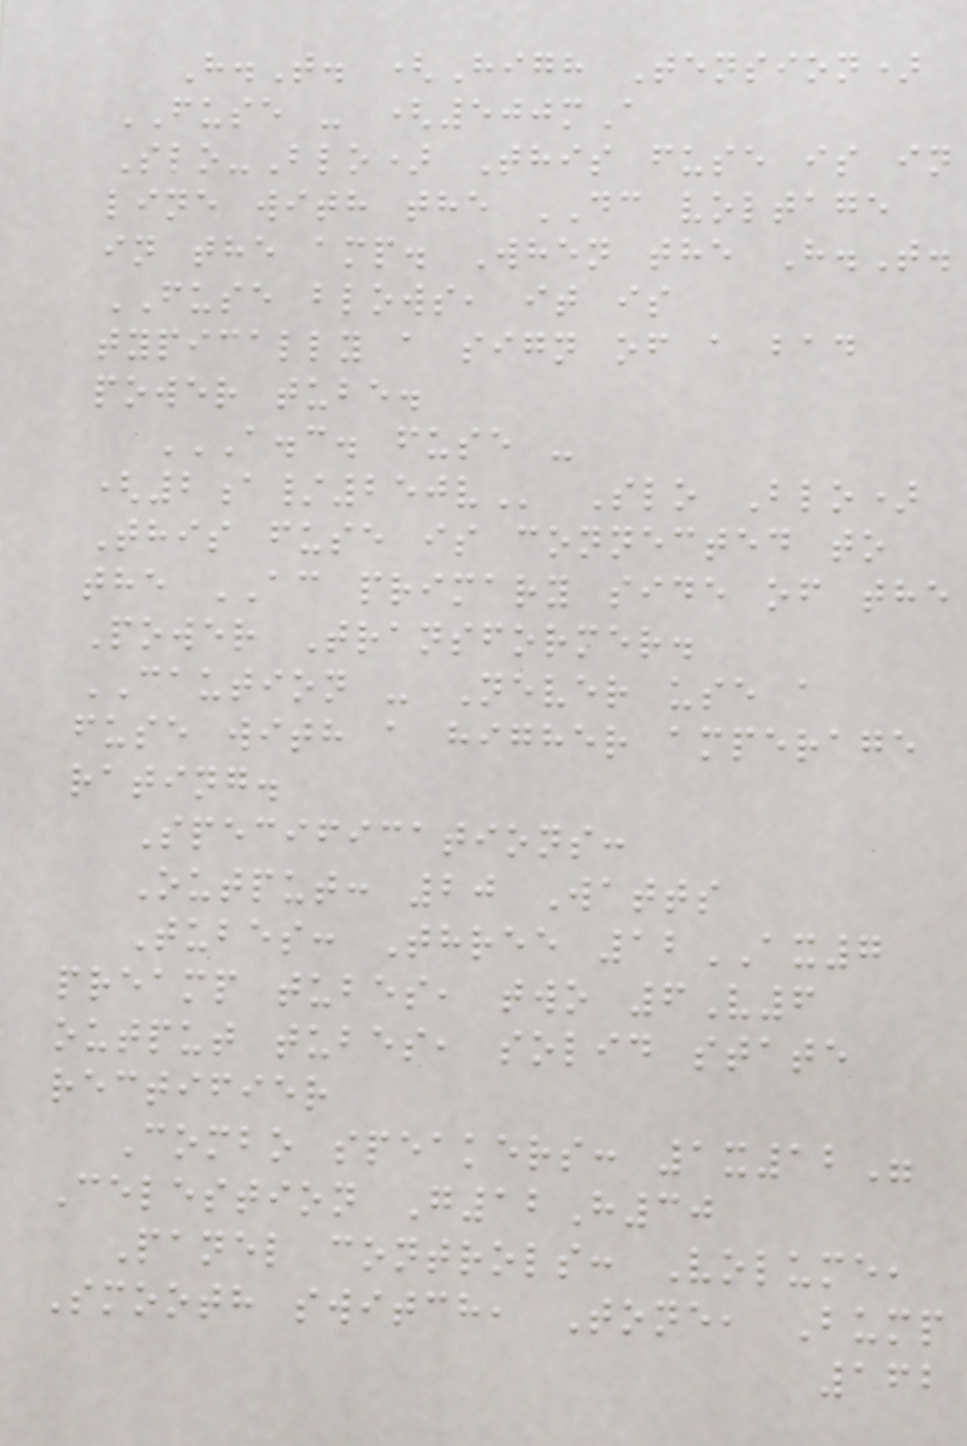H.T. (High Tension)
FUSE - (500mA
Slo-Blo) This fuse is in
line with the DC voltage
in the amp. When the H.T.
FUSE blows, it is
typically a sign of a bad
power tube.
A.C. FUSE -
(2A/250V Slo Blo)
This fuse is connected to
the AC primary side of the
Power Transformer.
CAUTION - Never use a
fuse with a higher amperage
rating.
Specifications:
Output: 20 Watts
Tubes: Three 12AX7
preamp tubes, two 6V6
output tubes, solid state
rectifier
Combo speakers: 1x12"
Celestion G12H30
Panel controls: Volume,
Smooth switch, Tone, Bump
162
